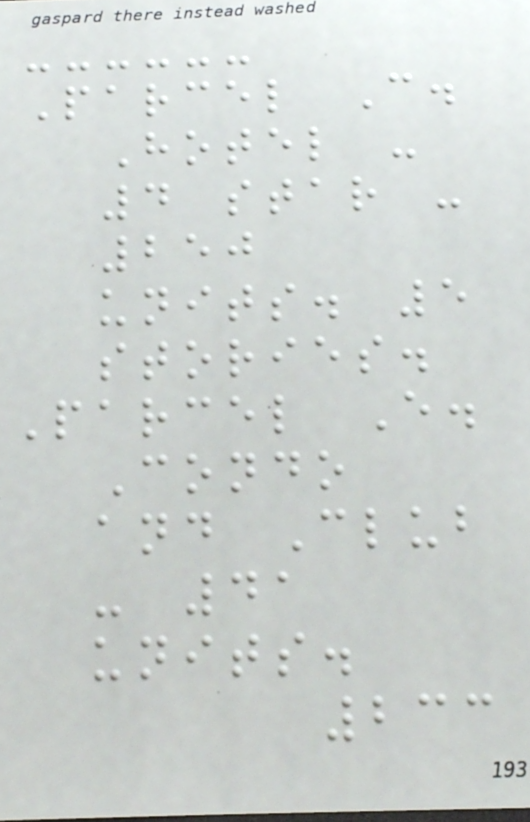Parcel C.
Hotel -
4 star -
250
units. 5
stories.
Parcel E.
Condo
and Club
- 41
units.
233
